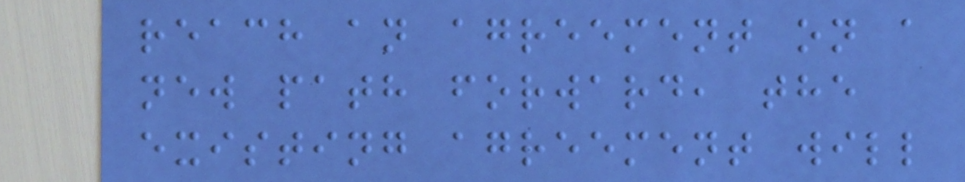reach an agreement on a
new path forward, the
existing agreement will
